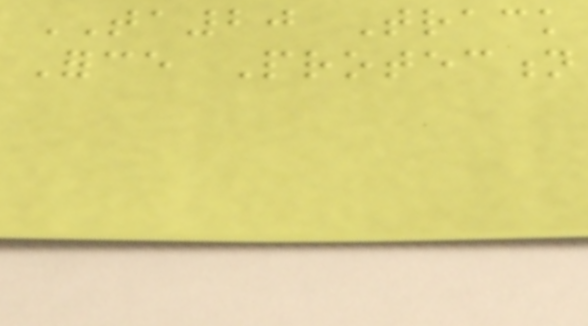TA20 Track
Force Protection
